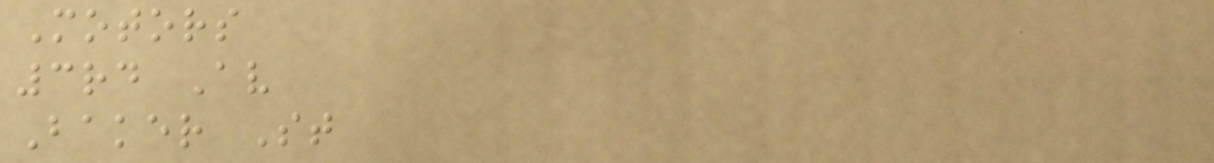Motors
3rd Av
Baker St
